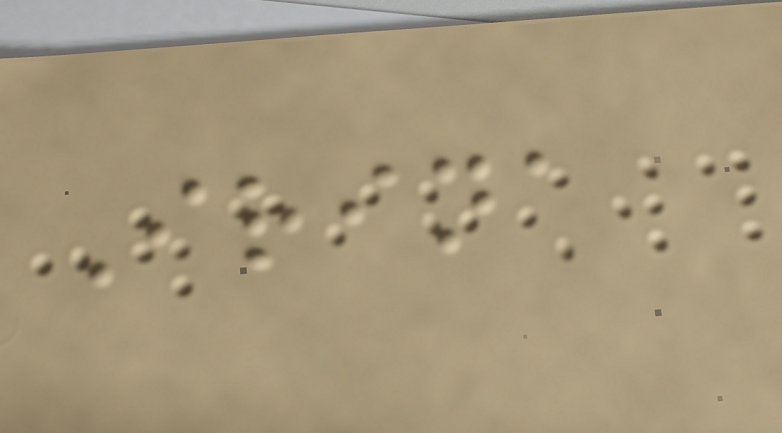Irina
